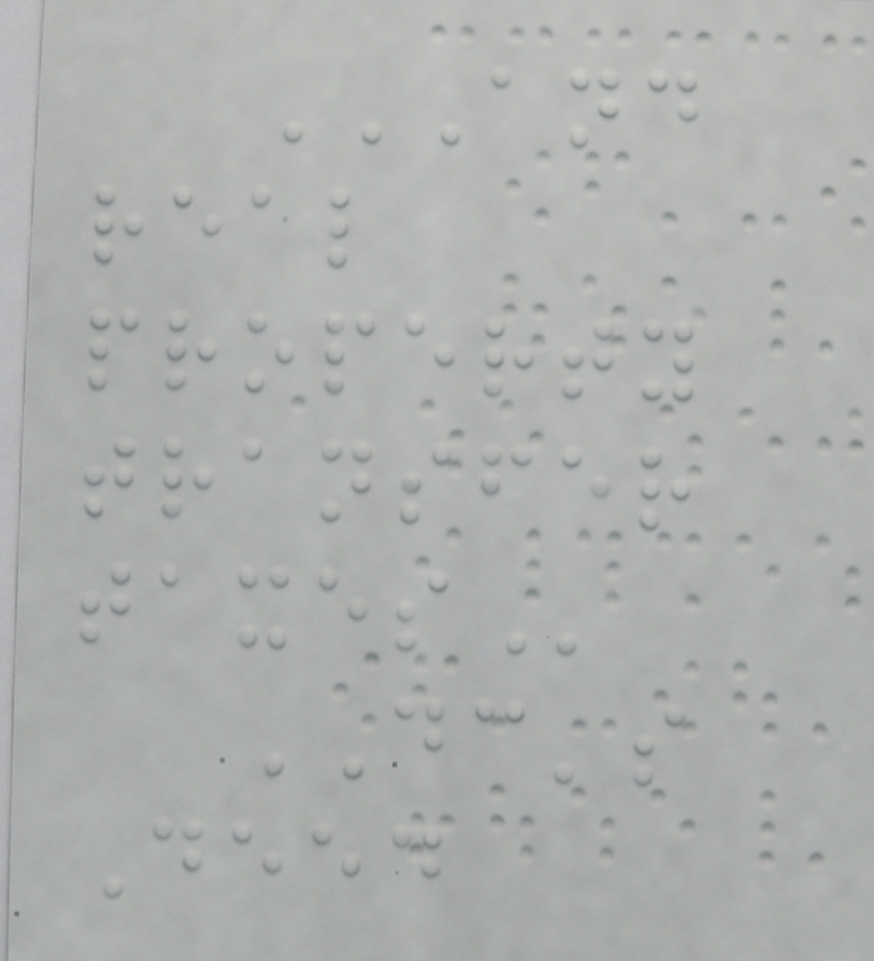AND
REAL
PROPERTY
TRANSFER
TAXES
DC's
Deed
